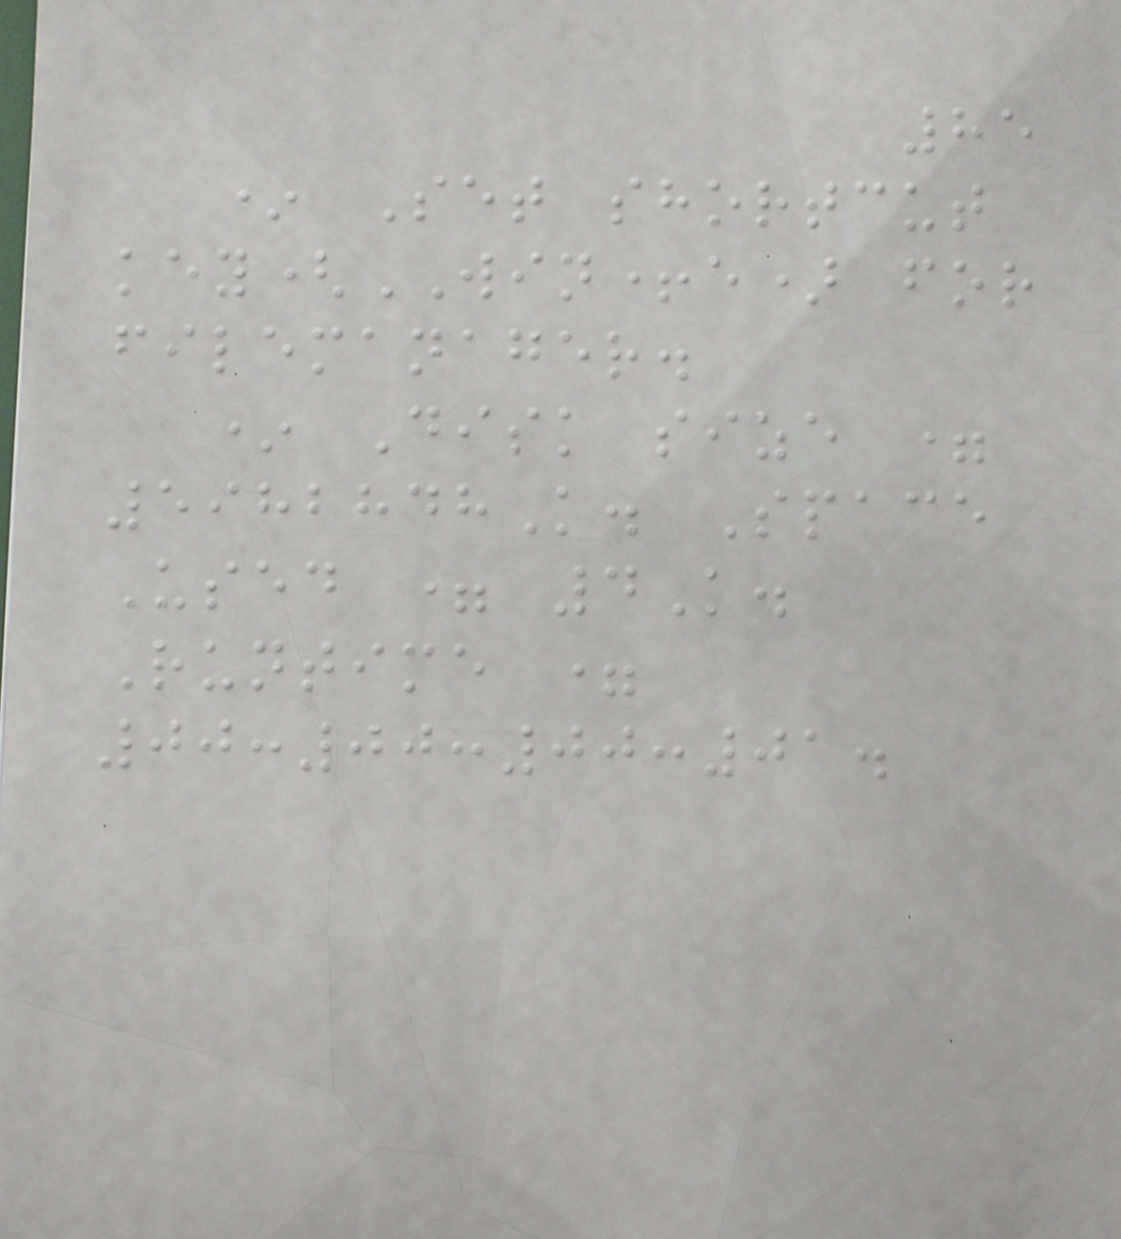85
* Set shortcut
key(WIN+e) for
filemanager.
* Disk size =
5982848K. Space
Used = 4K.
Runtime =
00:00:00:01.
